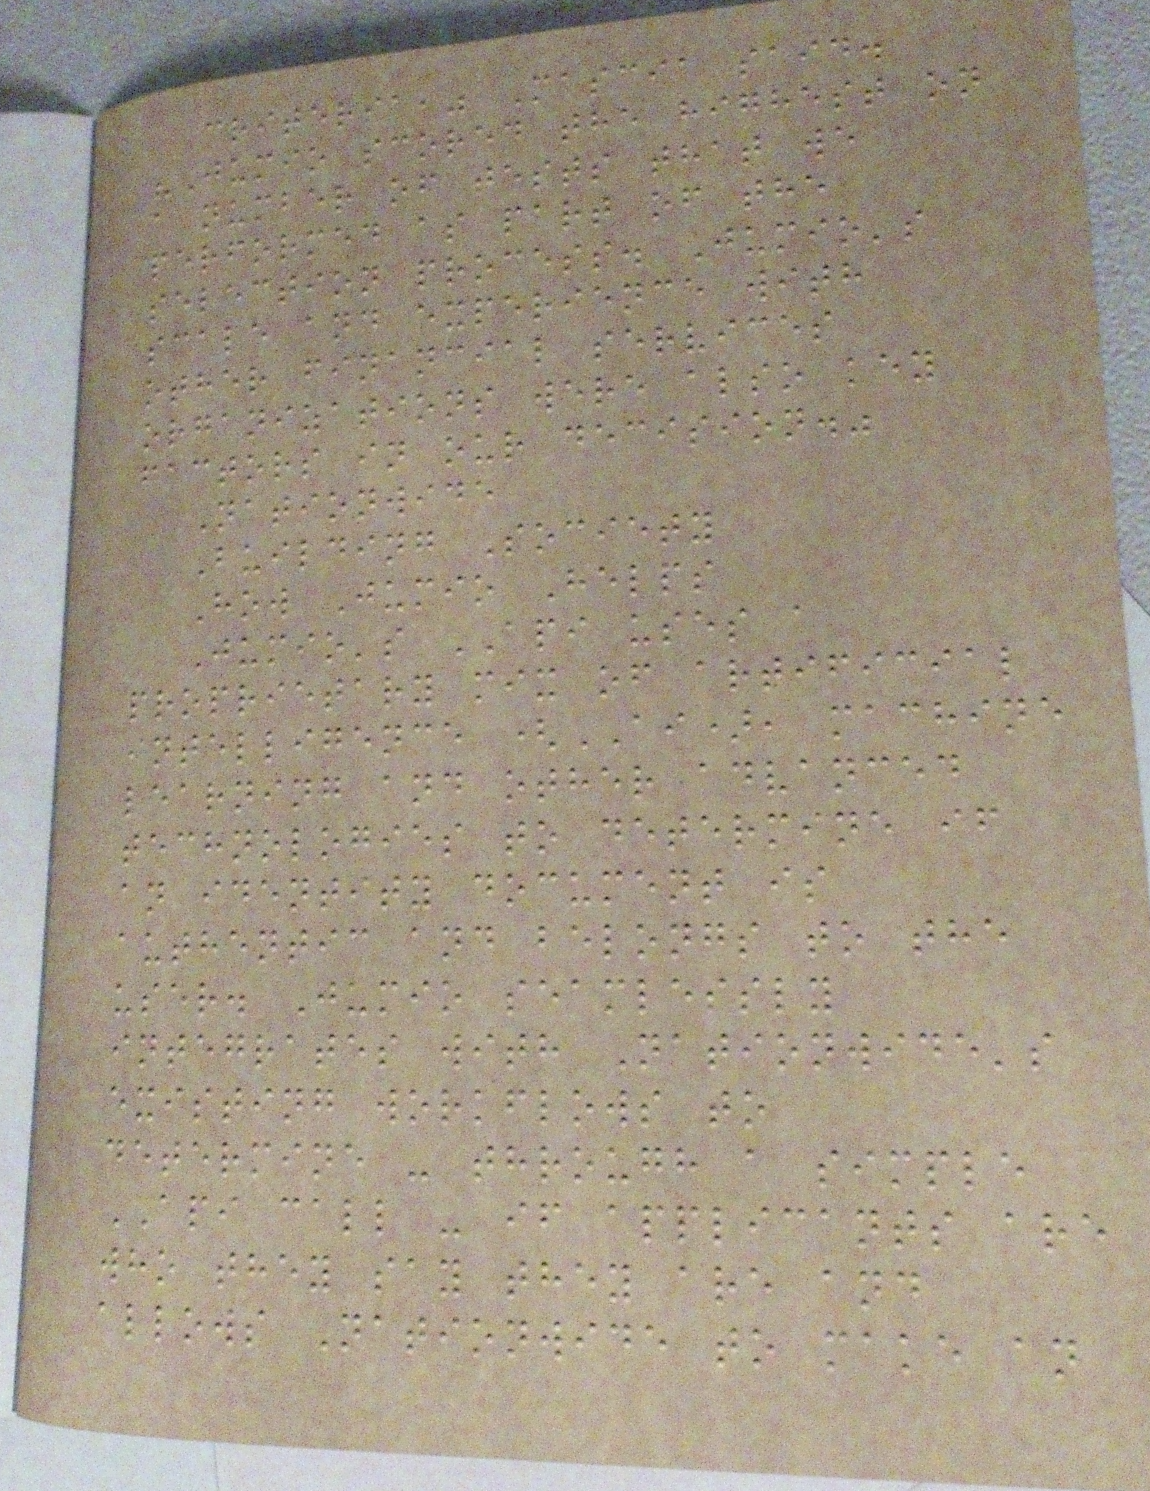criteria," Mascia said.
"Jumio scored the highest on
a number of tests that we
performed as part of the
selection process. Jumio's
scale and experience with
other financial services
organizations were also key
factors in our decision."
Nationwide
Building Society
How Jumio Helps
Jumio's API uses a
proprietary mix of artificial
intelligence (AI), machine
learning and other advanced
technologies to determine if
an identity document is
authentic and belongs to the
user. Jumio seamlessly
integrates with Nationwide's
existing workflows to
determine - through a simple
API call - if applicants are
who they say they are and
allows Nationwide to make an
